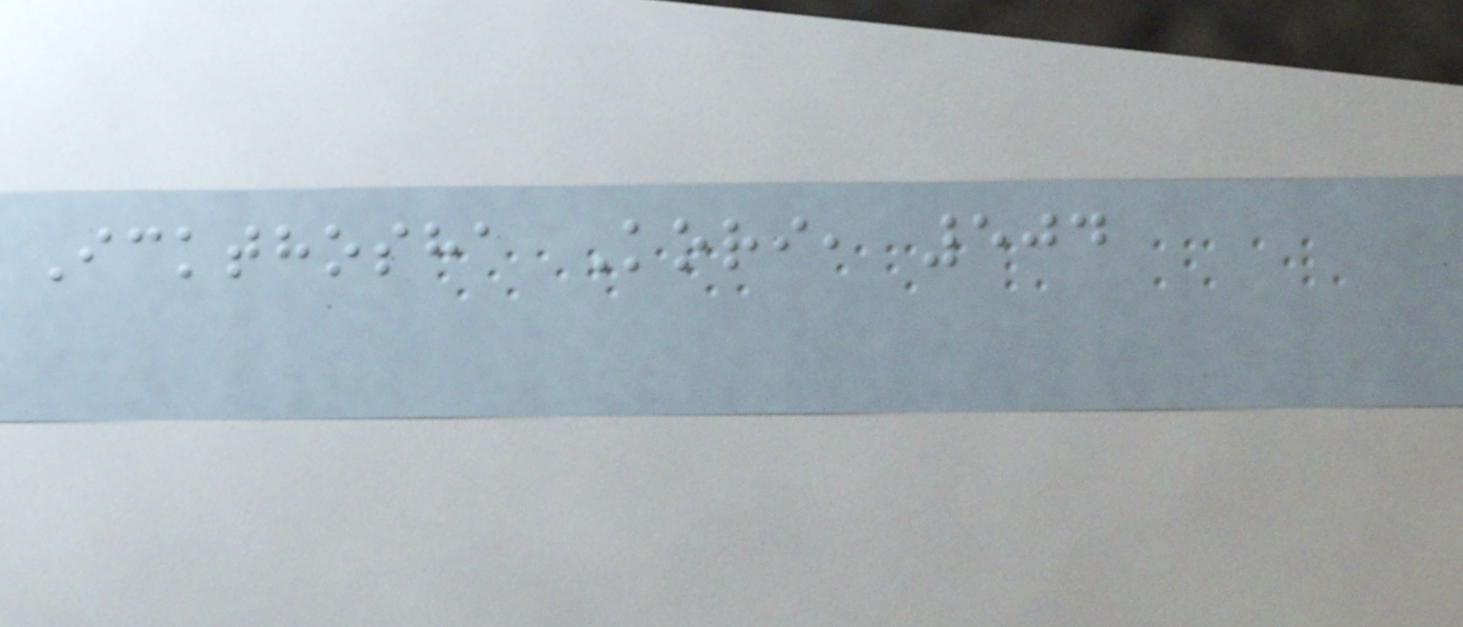Ickthosha Kori, 504
